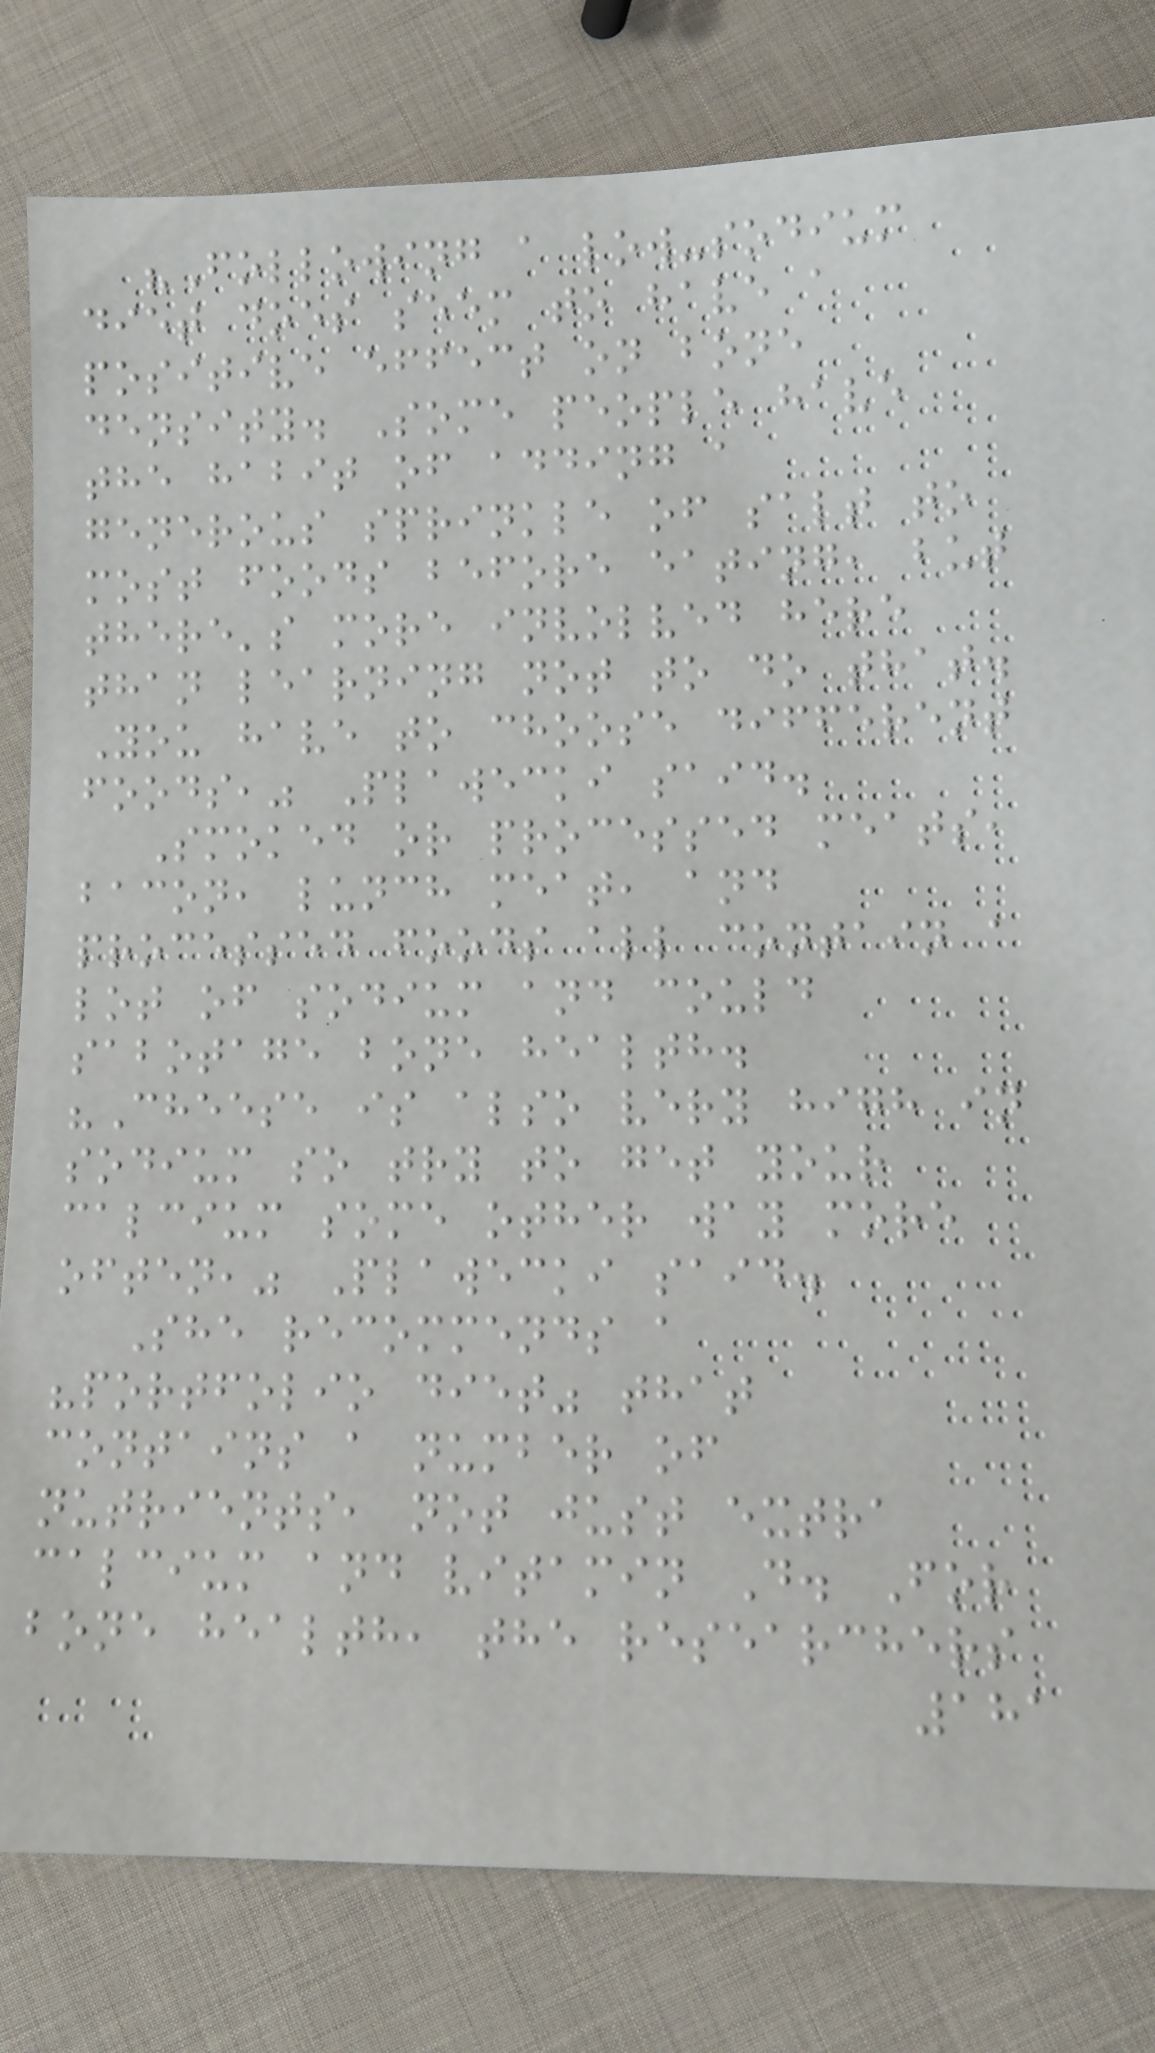"Following a low-sodium
diet does seem to have a
positive effect on bone
density. Some people have
the habit of adding a
generous sprinkle of salt to
most foods before eating, but
there's more involved here
than learning not to do that.
You have to choose different
foods," Plawecki said.
Smoked or processed meats,
bacon, lunch meat, and
processed foods all contain a
lot of sodium and could
sabotage bone health.
"Cheese is also very high in
sodium so try to get your
calcium some other way more
often," Plawecki said.
She recommends a
"portfolio diet" that
contains a number of
nutrients, not just extra
calcium and vitamin D. For
bone health, the researchers
181
